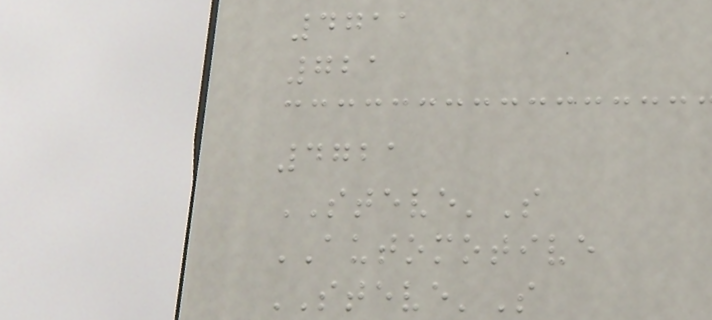4711
721
4721
STEVE'S
AUTOMOTIVE
STEVE'S
